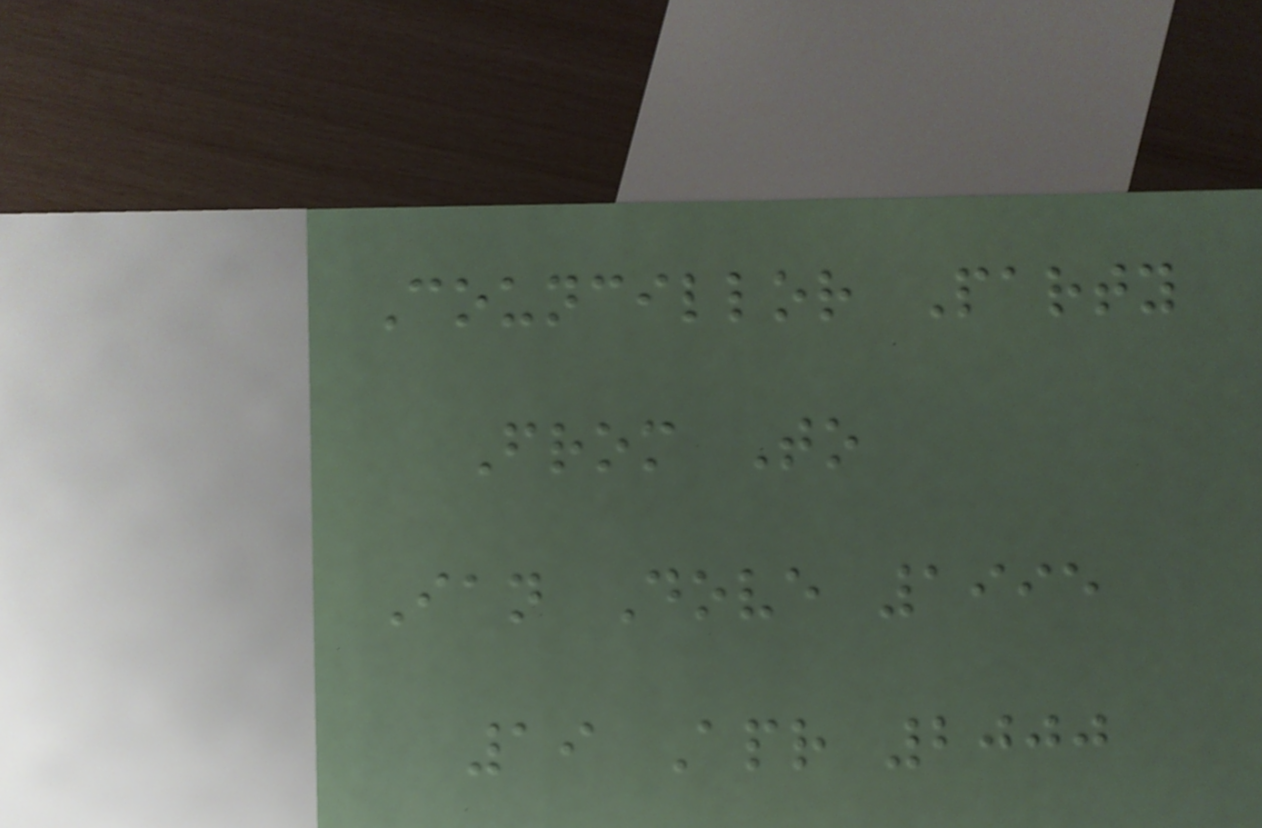Councillor Party
From To
Ian Dove 1995
19 Apr 2000
